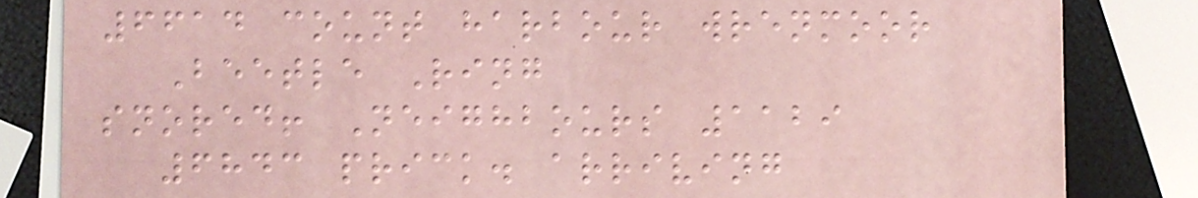6614 count harbour wrenmoor
Beetle Ring
snored! Neighbours 1129
6843 prick. arriving
